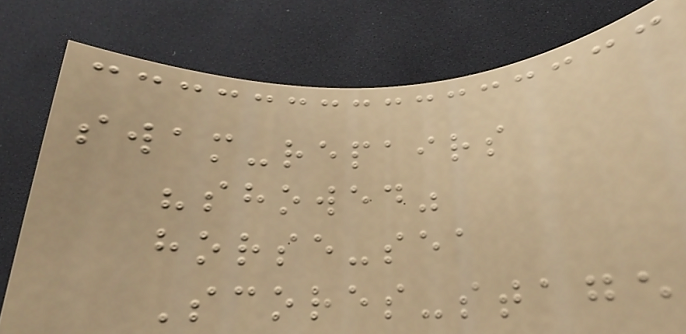swam-repairs
"showed"
horse-sea
Scores-stage
